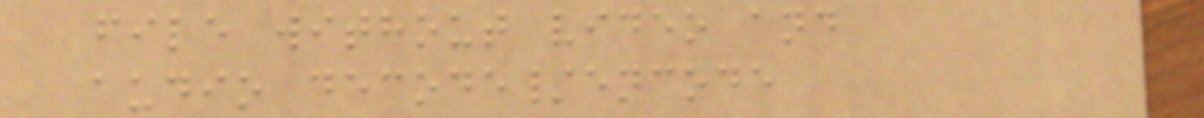file without video and
audio decode/encode
